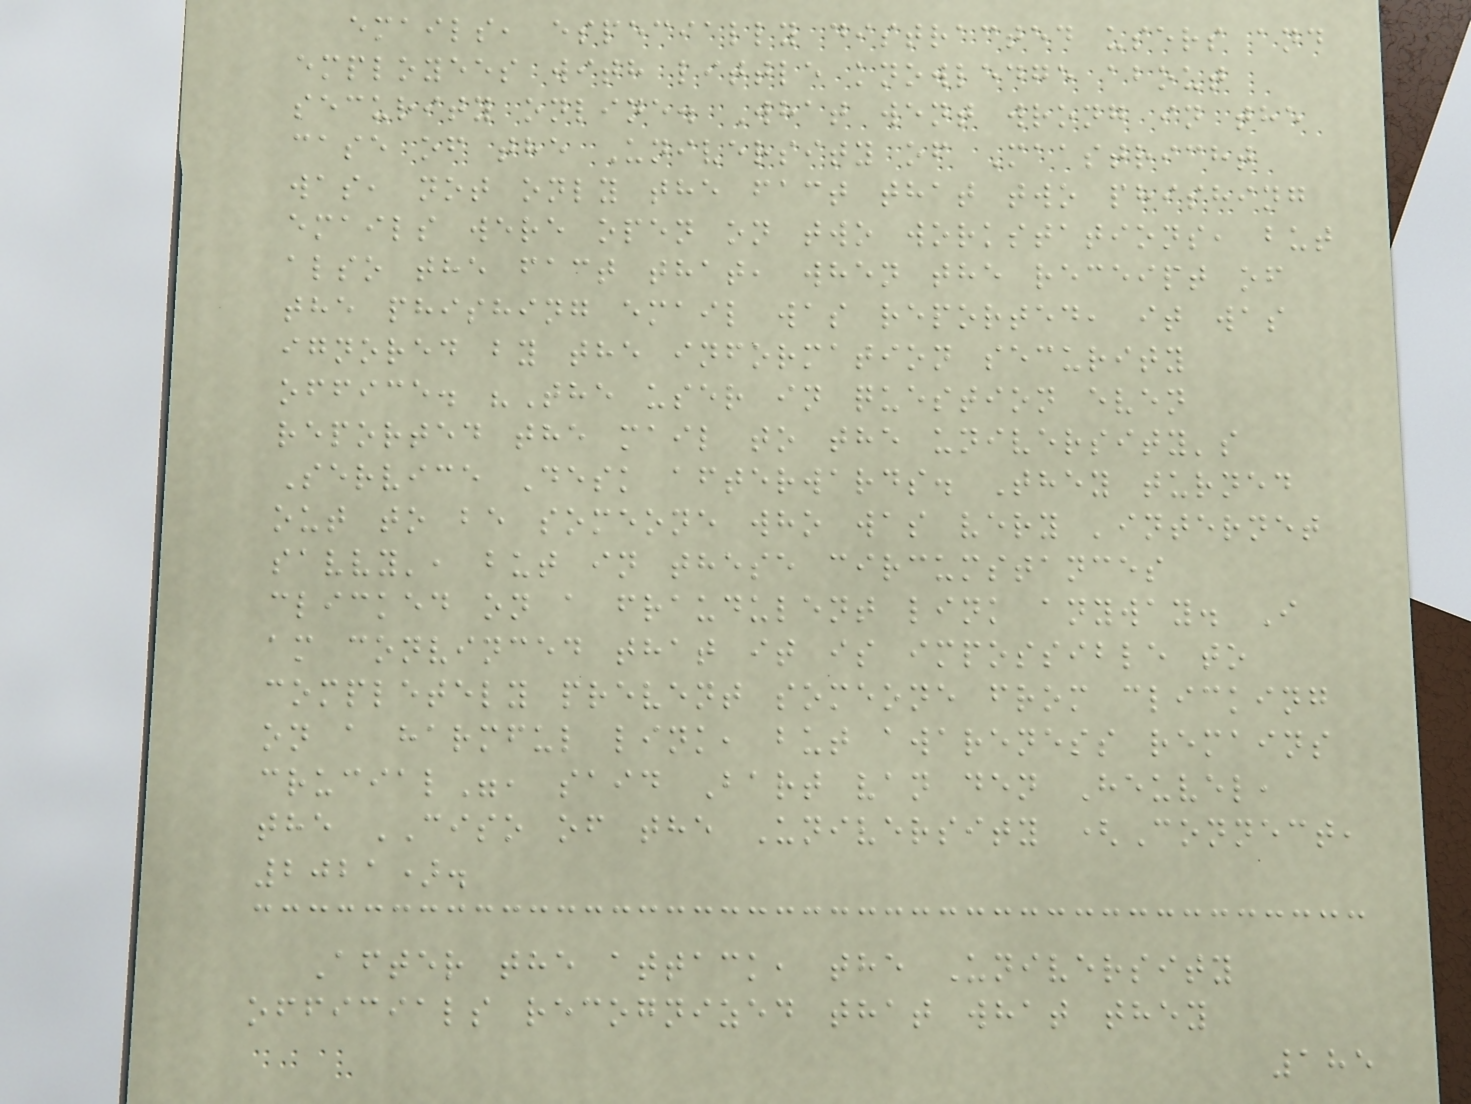emails, especially distracted users and
employees with little knowledge about
security online. What went wrong in the
case of the University of Maastricht
was, not only the fact that two phishing
emails were open on two workstations, but
also the fact that, when the receipt of
the phishing email was reported, it was
ignored by the information security
office. "The user in question even
reported the mail to the university's
Service Desk afterwards. They turned
out to be someone who was very 'internet
savvy', but in these circumstances
clicked on a fraudulent link anyway. I
am convinced that it is impossible to
completely prevent someone from clicking
on a harmful link, but awareness remains
crucial", said Bart van den Heuvel,
the CISO of the University (Connect,
2021).
After the attack, the University
officials recognized that what they
185
